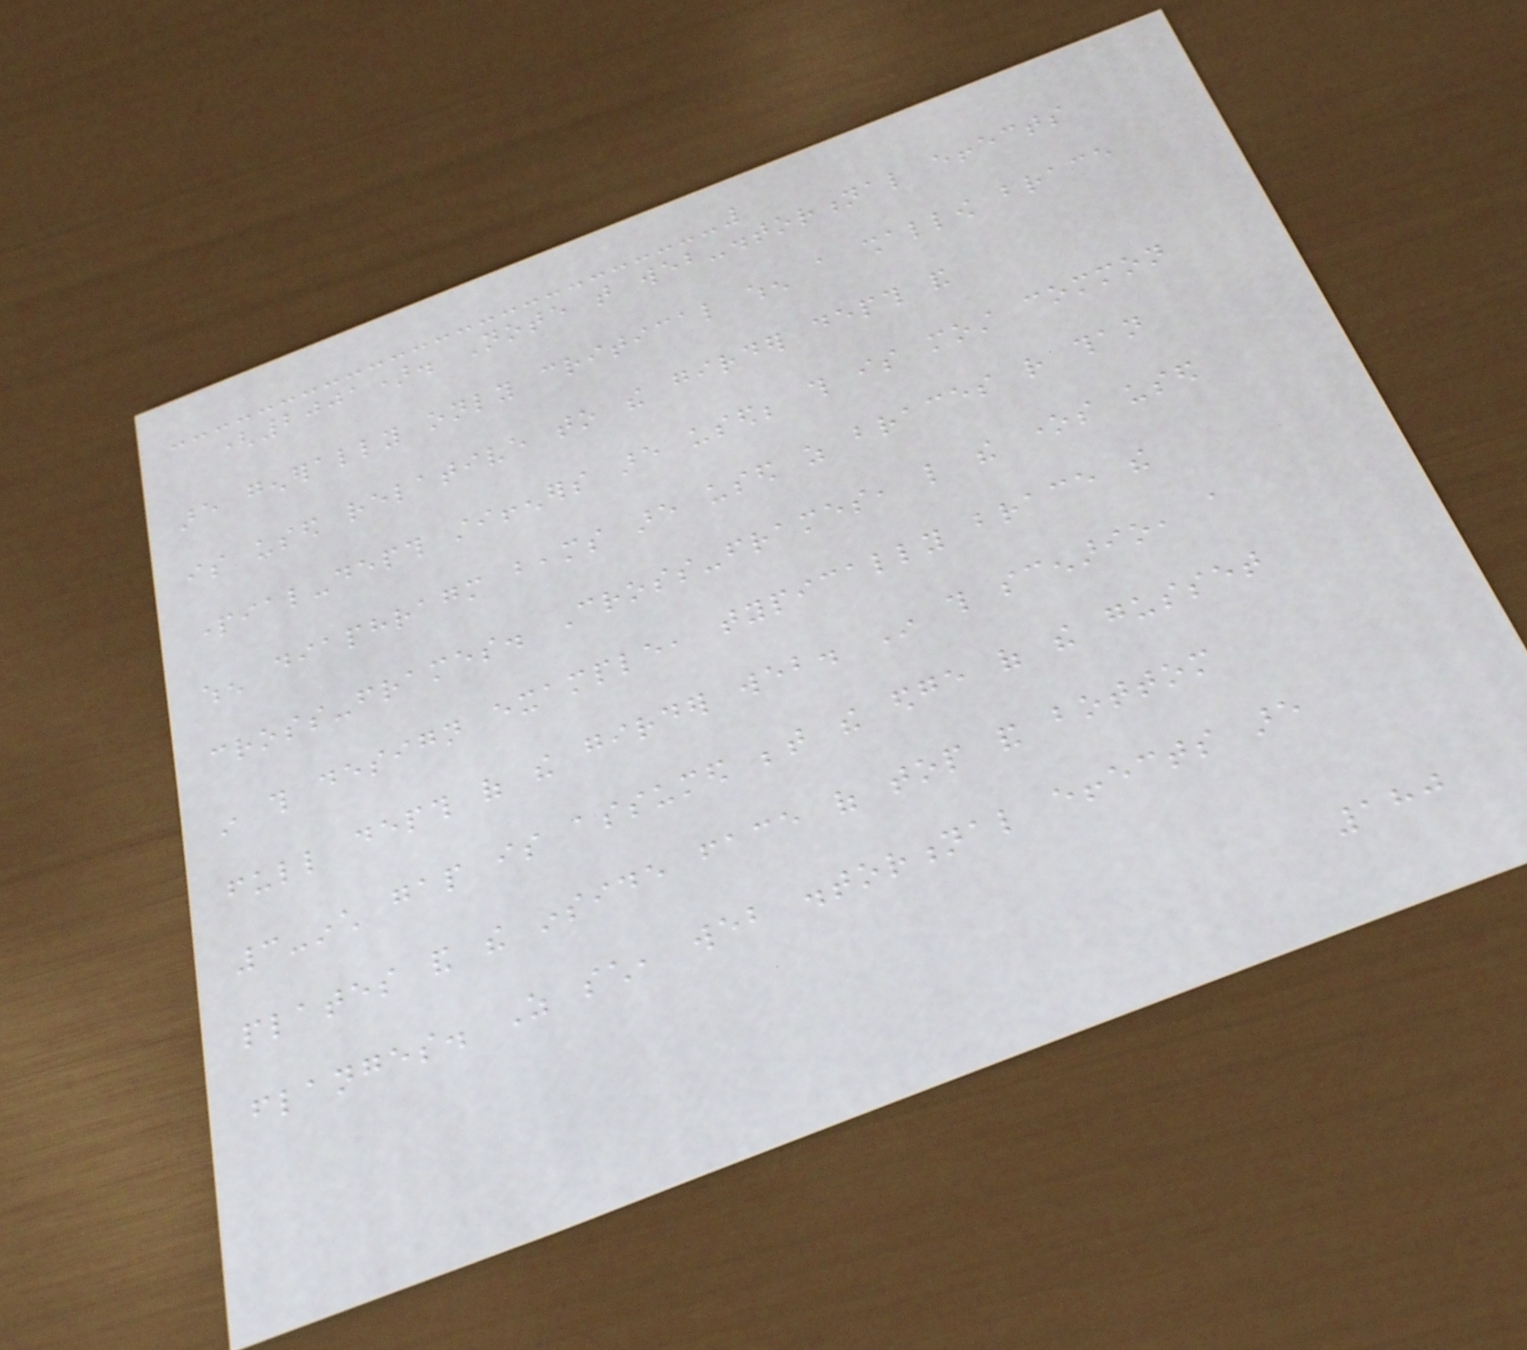(2001). Note that web-distortional effects
are generally only critical when a shallow brace
is used relative to the girder depth and
partial-depth stiffeners are used; this is most common
when diaphragm beams are used as braces rather than
cross-frames. Cross-frames, like the ones used
in this design example, typically brace the
full depth of the girder web. In this scenario, a
3-inch gap is assumed between the edge of the gusset
plates and the inside face of top and bottom
flanges. As such, web distortional effects are
180
